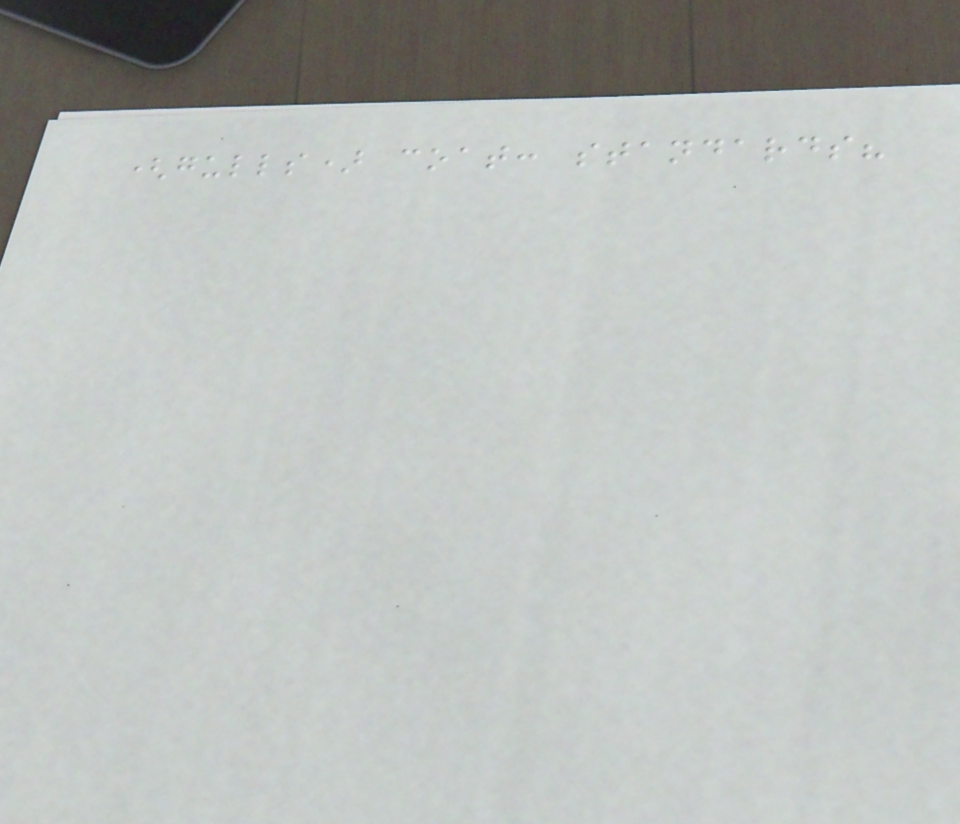(gulls) coat: standards?
